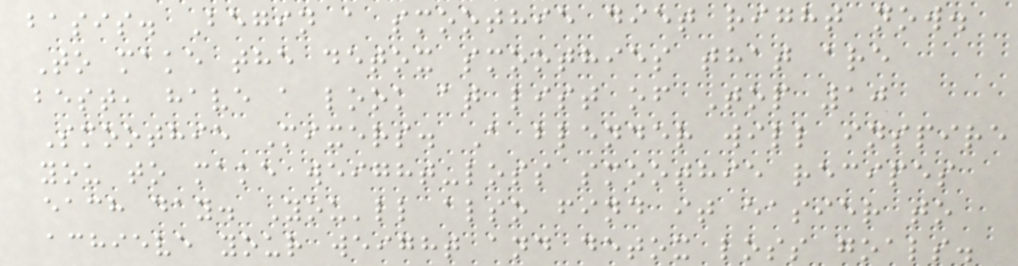basis. Begin a smoothie diet right now.
To make the detox smoothies that are
best, have a look at list of Top 10
Smoothie Mixers. A blender will inspire
you to make weight-loss smoothie recipes
each day. You'll also find it easier to
achieve your weight and detox loss goals.
